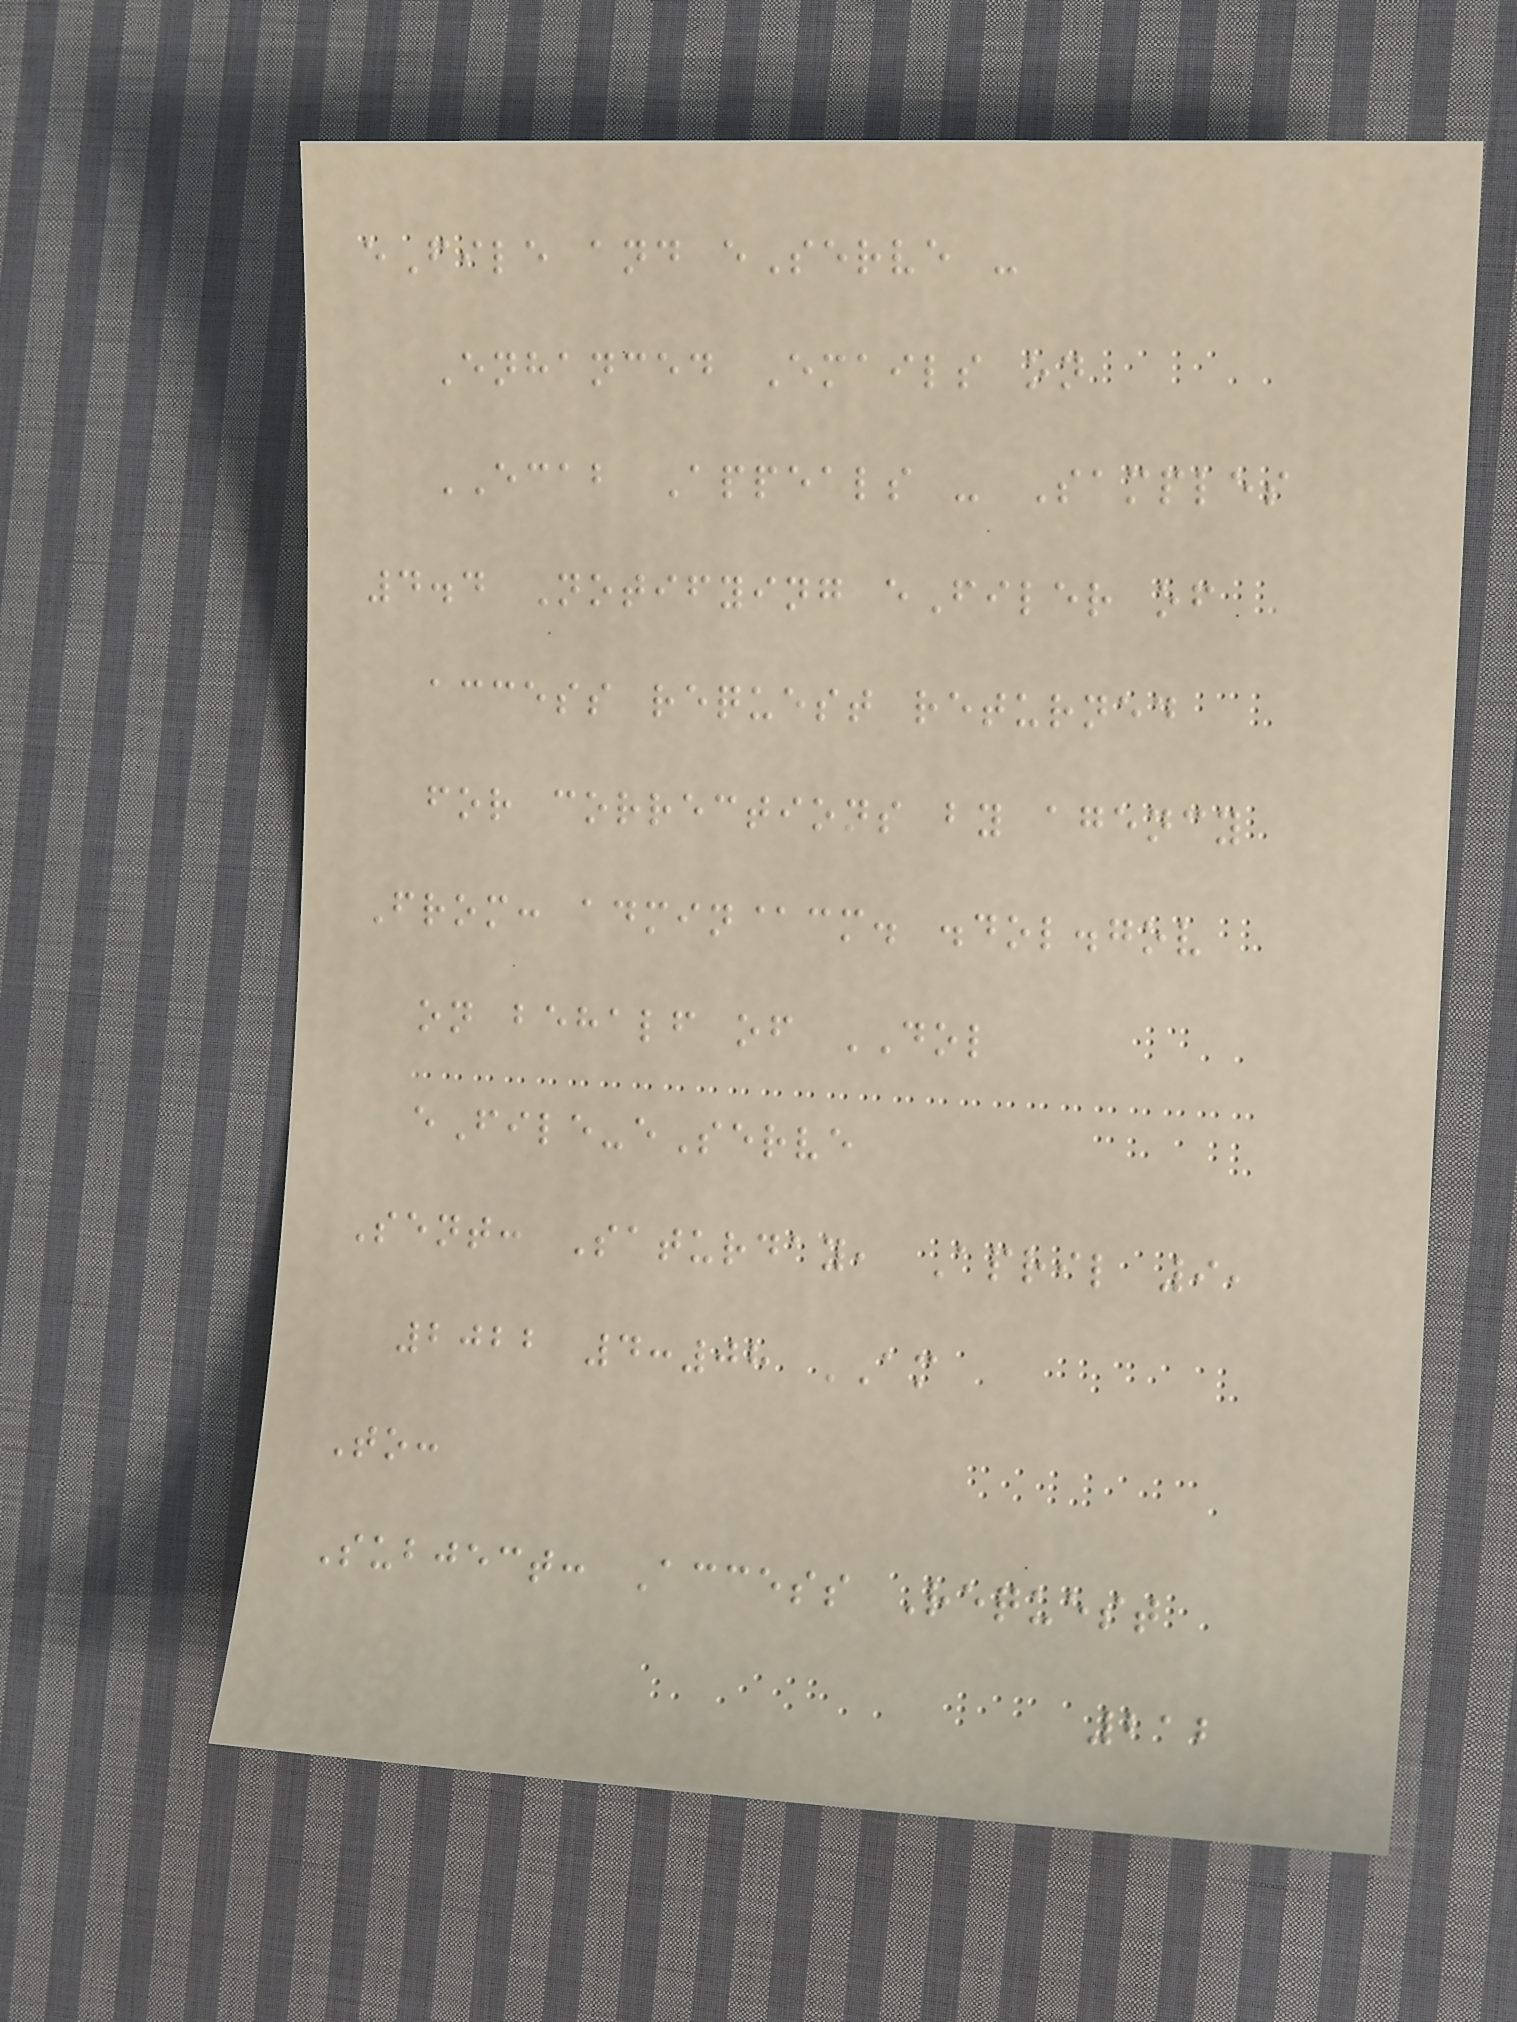eFile and eServe -
Enhanced Emails on
ECAB Appeals - Samples
4.4 Notifying eFiler of
access request returned
for corrections by agency
From: admin@cm. .dol.gov
on behalf of DOL
eFile-eServe
Sent: Saturday, April 9,
2022 4:08 AM
To:
Subject: Access Request
212
